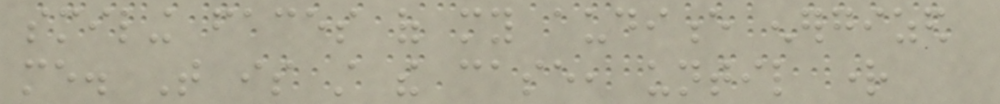smiling faces of my audience energized
me. That is still the case, until right
